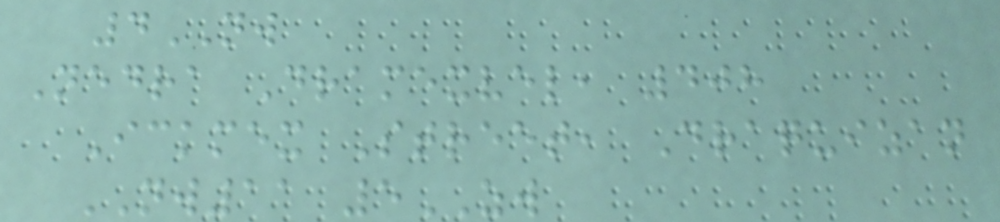4NW
Nedra Dramexvel, 408
Ickmex Street, Draquizan
NW11 5ZW
